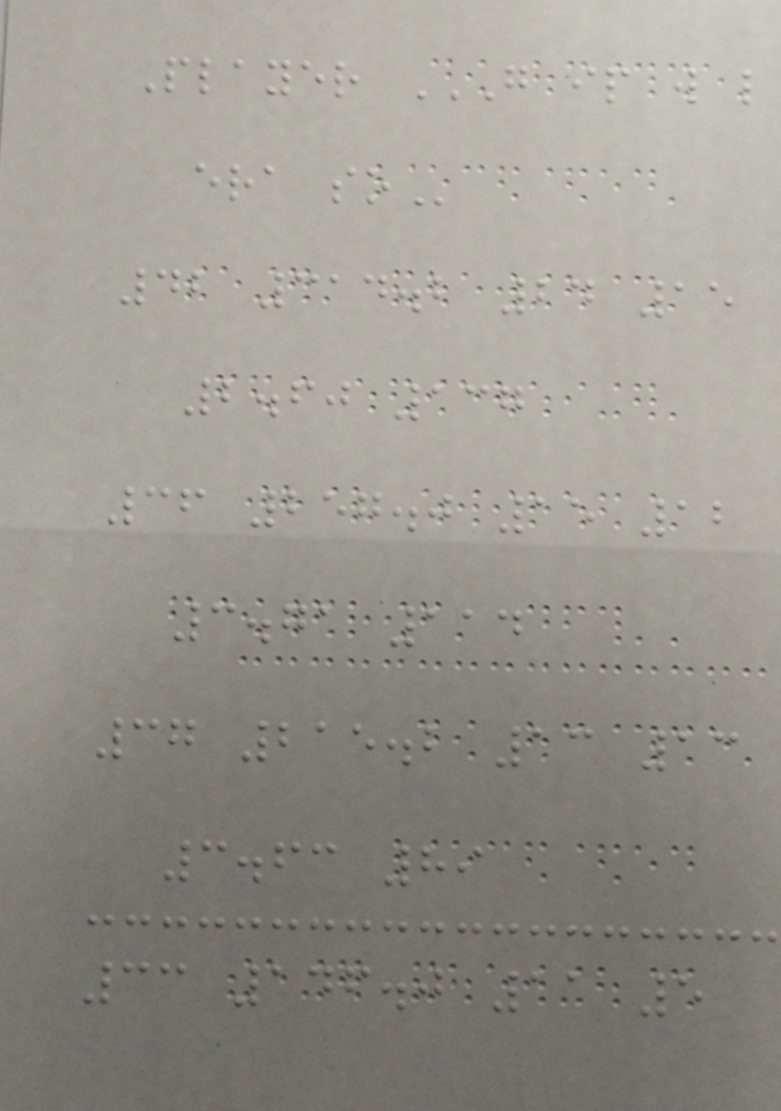Player G IP W L
ERA SO
42 314.2 24 15
2.60 137
36 257.0 15 12
3.71 114
37 215.2 13 13
3.63 89
33 146.0 11 5
